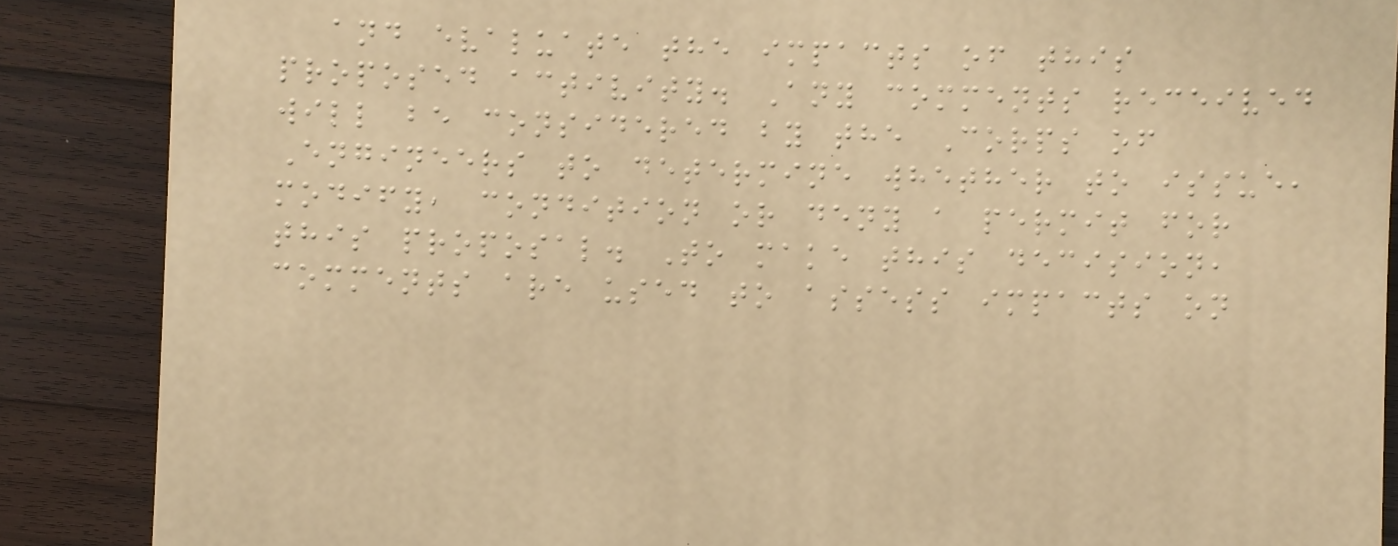and evaluate the impacts of this
proposed activity. Any comments received
will be considered by the Corps of
Engineers to determine whether to issue,
modify, condition or deny a permit for
this proposal. To make this decision,
comments are used to assess impacts on
